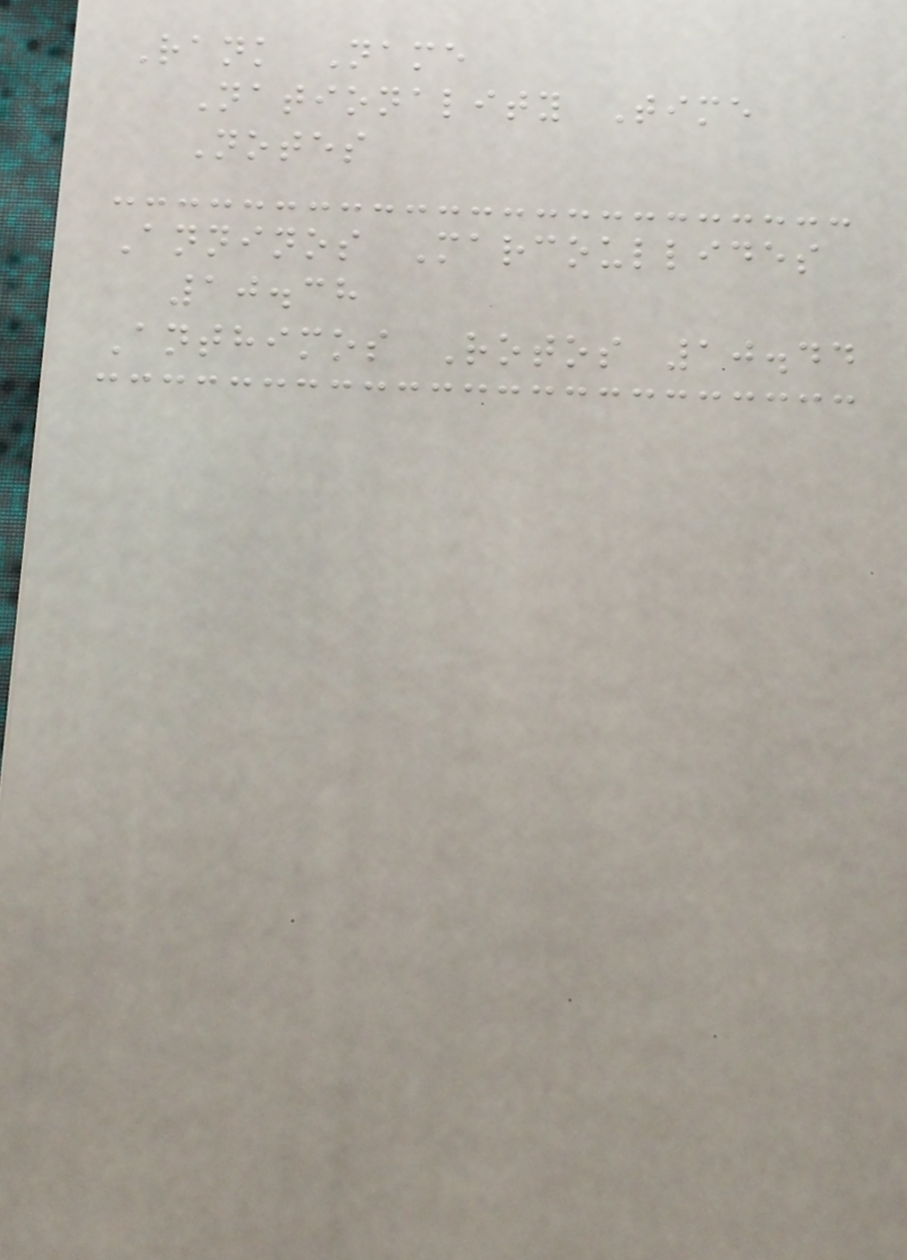Rank Name
Nationality Time
Notes
Anninos Marcoullides
10.38
Anthimos Rotos 10.44
